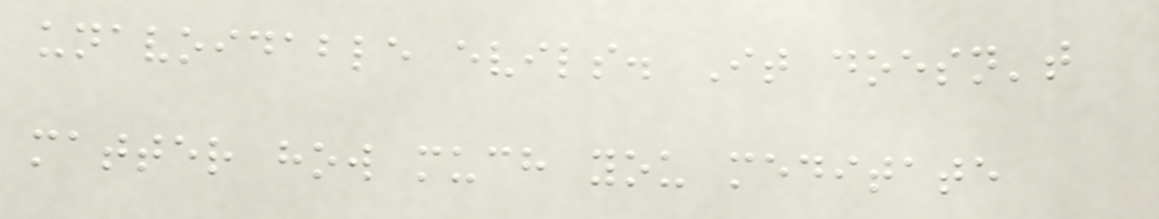unavoidable evils. It doesn't
matter how much you meditate
